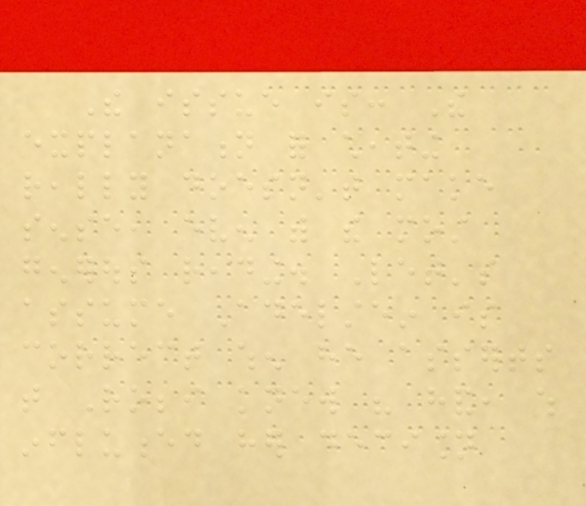The issue is: The
explanation for cheating
really doesn't make
sense, even with the most
generous reading. Let's
assume Adelstein is
correct when he asserts
that Robbi knew his hand, which
influenced her decision
